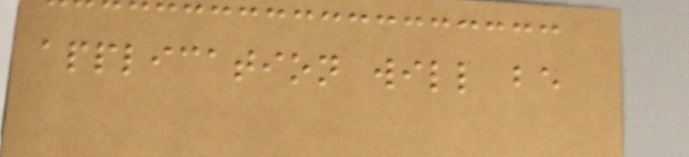application will be
